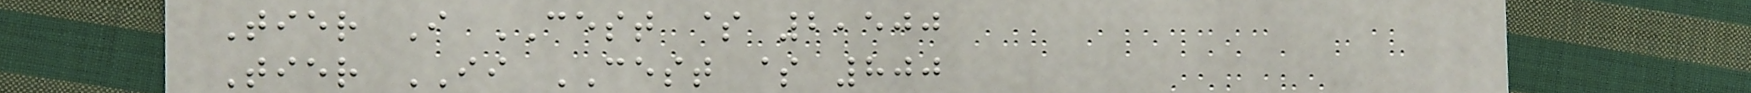Tier I CEST $ 2,500
Tier II CEST $ 800
